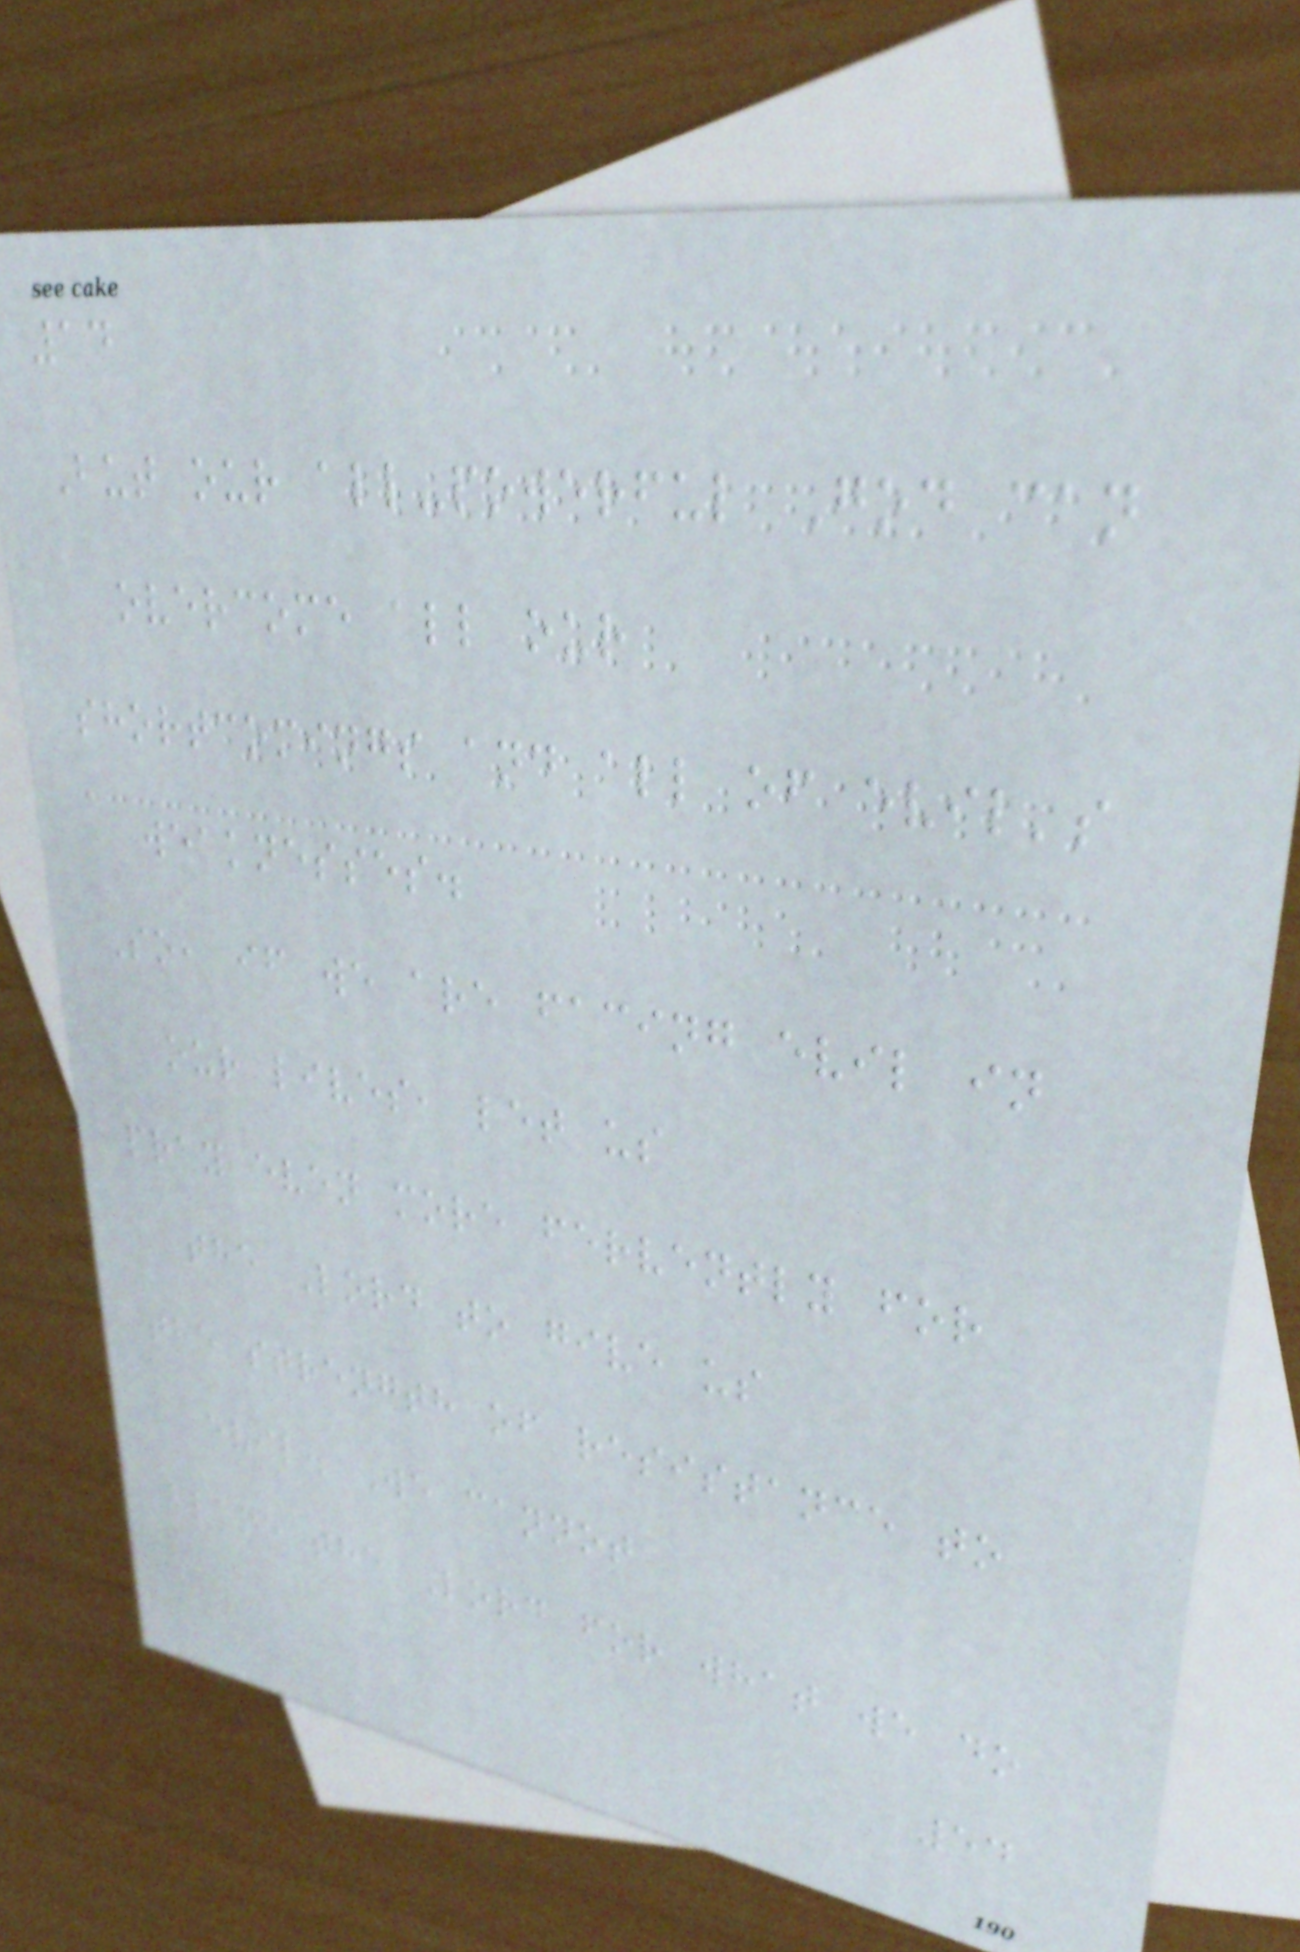14
But our all-powerful God can
overcome all our
shortcomings and all of evil's
weaknesses.
So, if we are facing evil in
our lives, let us
pray even more fervently for
the Lord to give us
the strength of resistance to
evil. We cannot
blame the Lord for what we do
54
